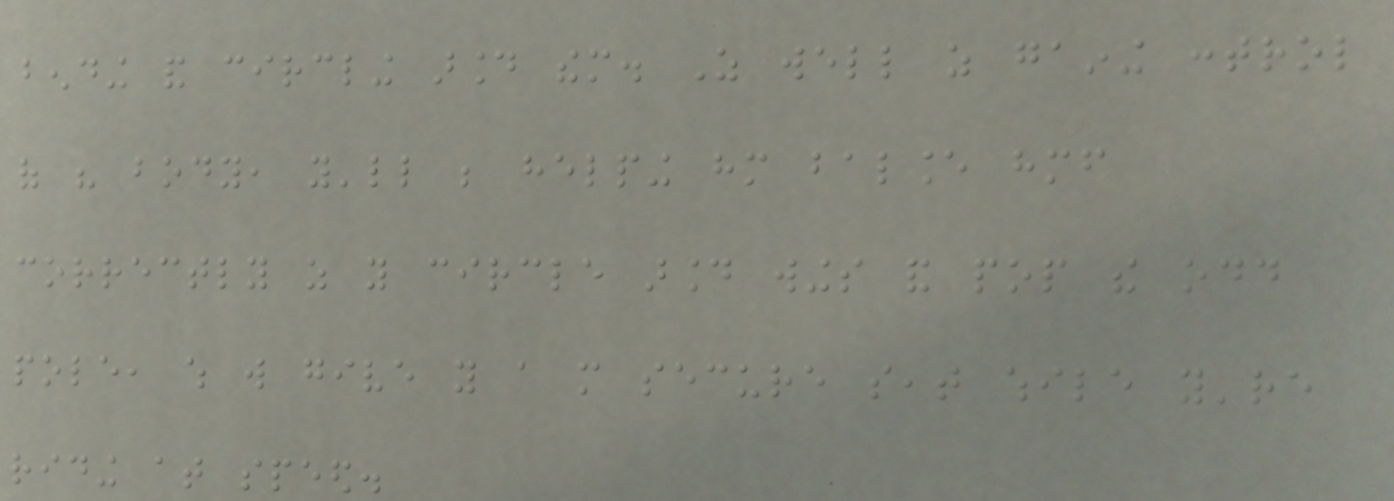bending and circling around them. As well as gaining control
of his body, you'll be helping him balance himself
correctly as you circle around wings and pop the odd
pole, which will give you a more secure seat while you're
riding at speed.
